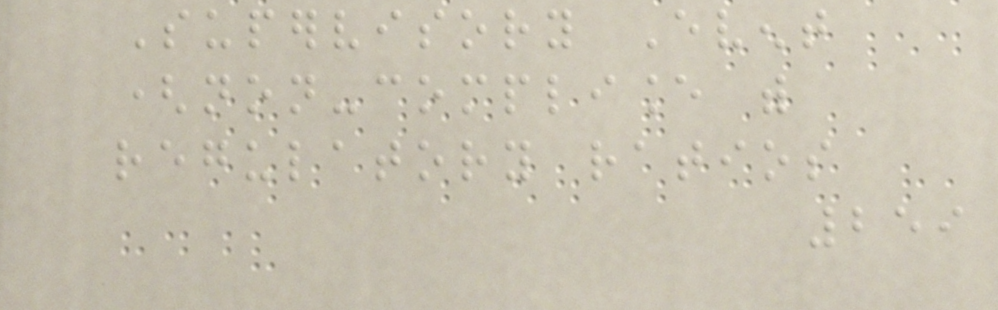Supervisory Event
(non-compliance with
regulatory ratios
259
